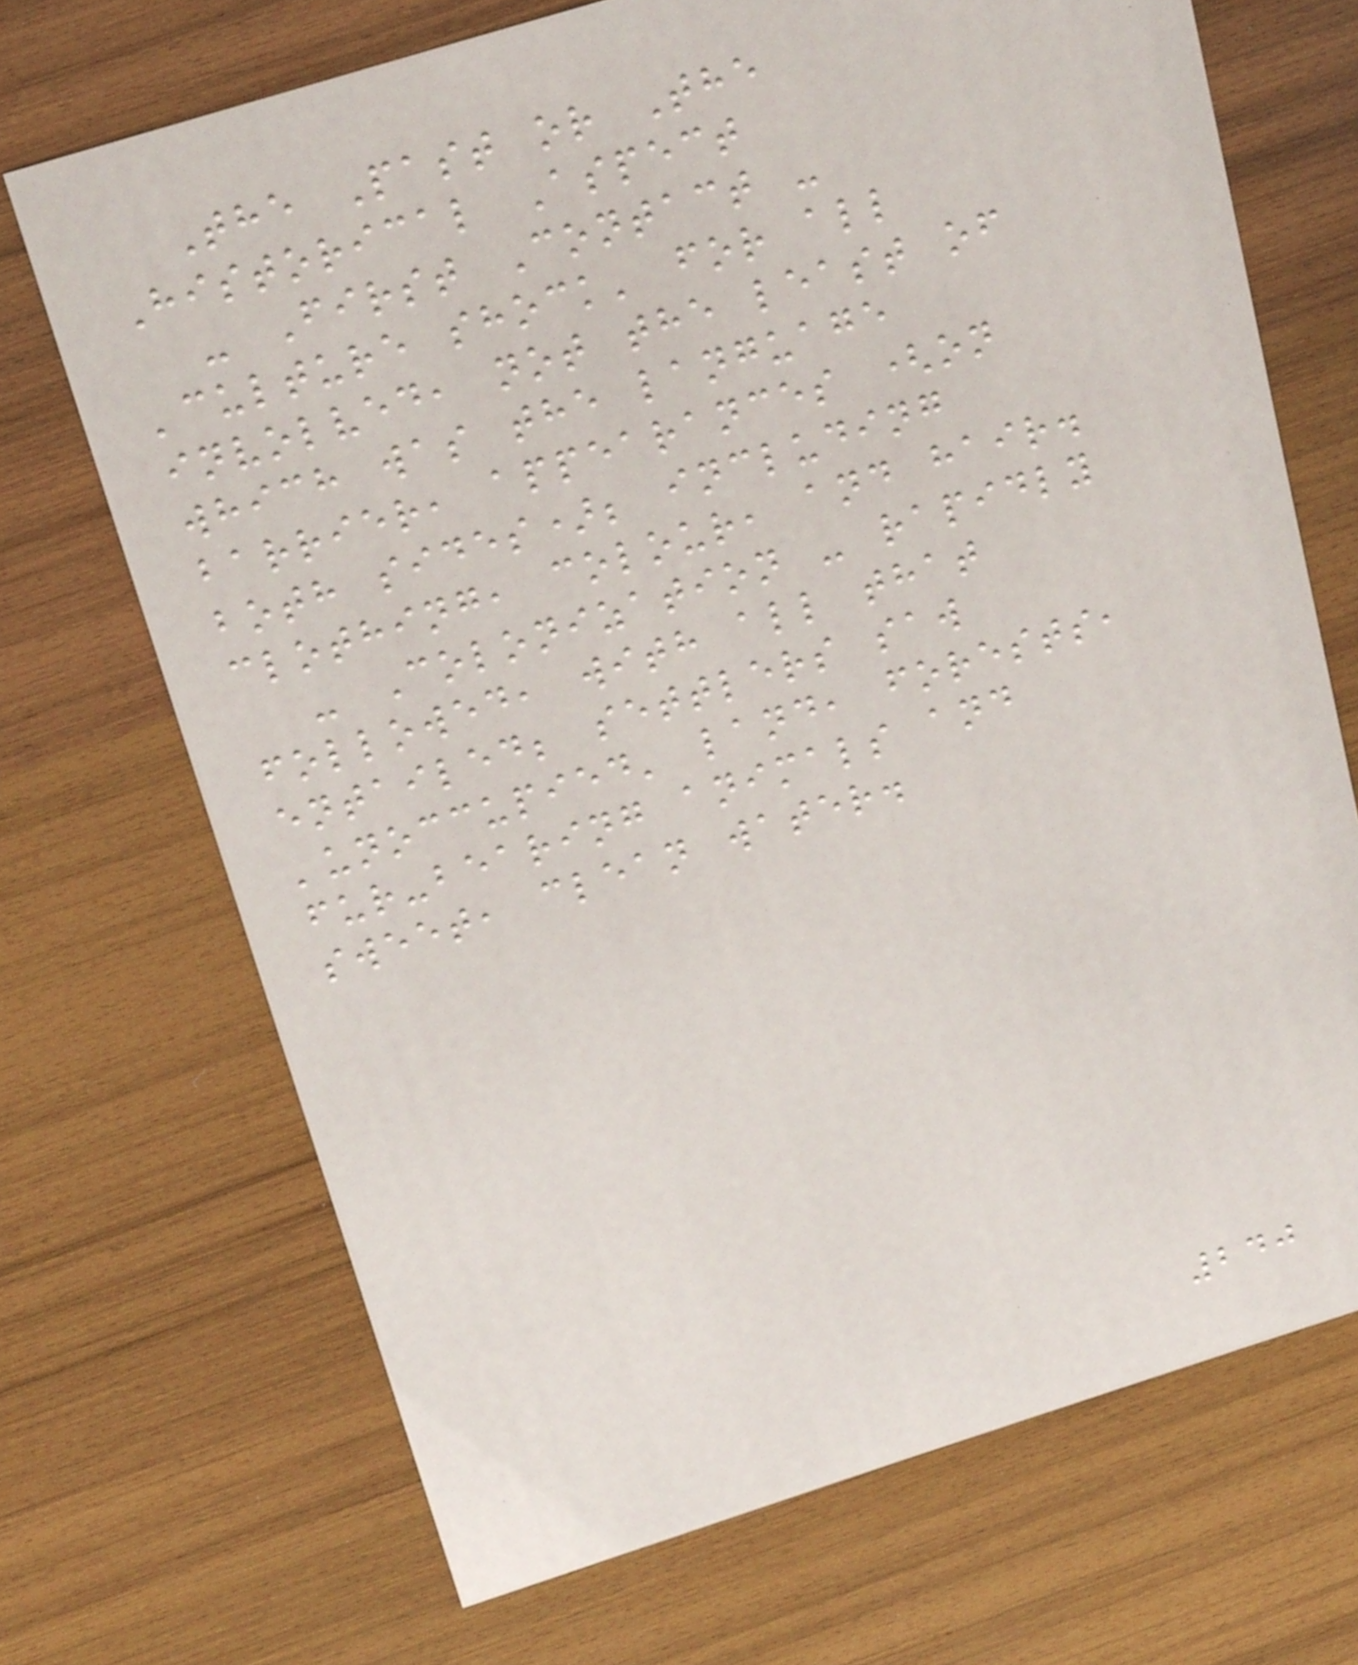The Past or The
Historical Aspect
- First Contact -
'culture shock' for all
involved, not the least of
which was the language
barrier, appearances (on
both sides); including
clothing, colour, and hair.
- Colonization - rapidly
followed, with all that
entailed; settlers saw
'unoccupied' land, forests,
fur-bearing animals and
sweet, clean water.
240
